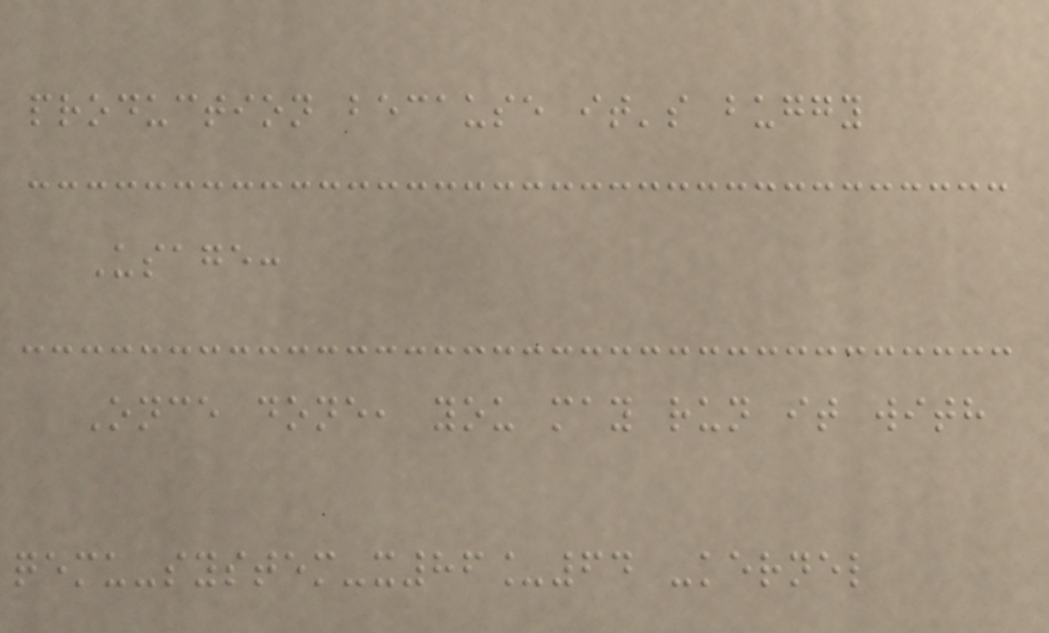production because it's buggy
Usage:
Once done, you may run it with
qemu-system-x86_64 -kernel
